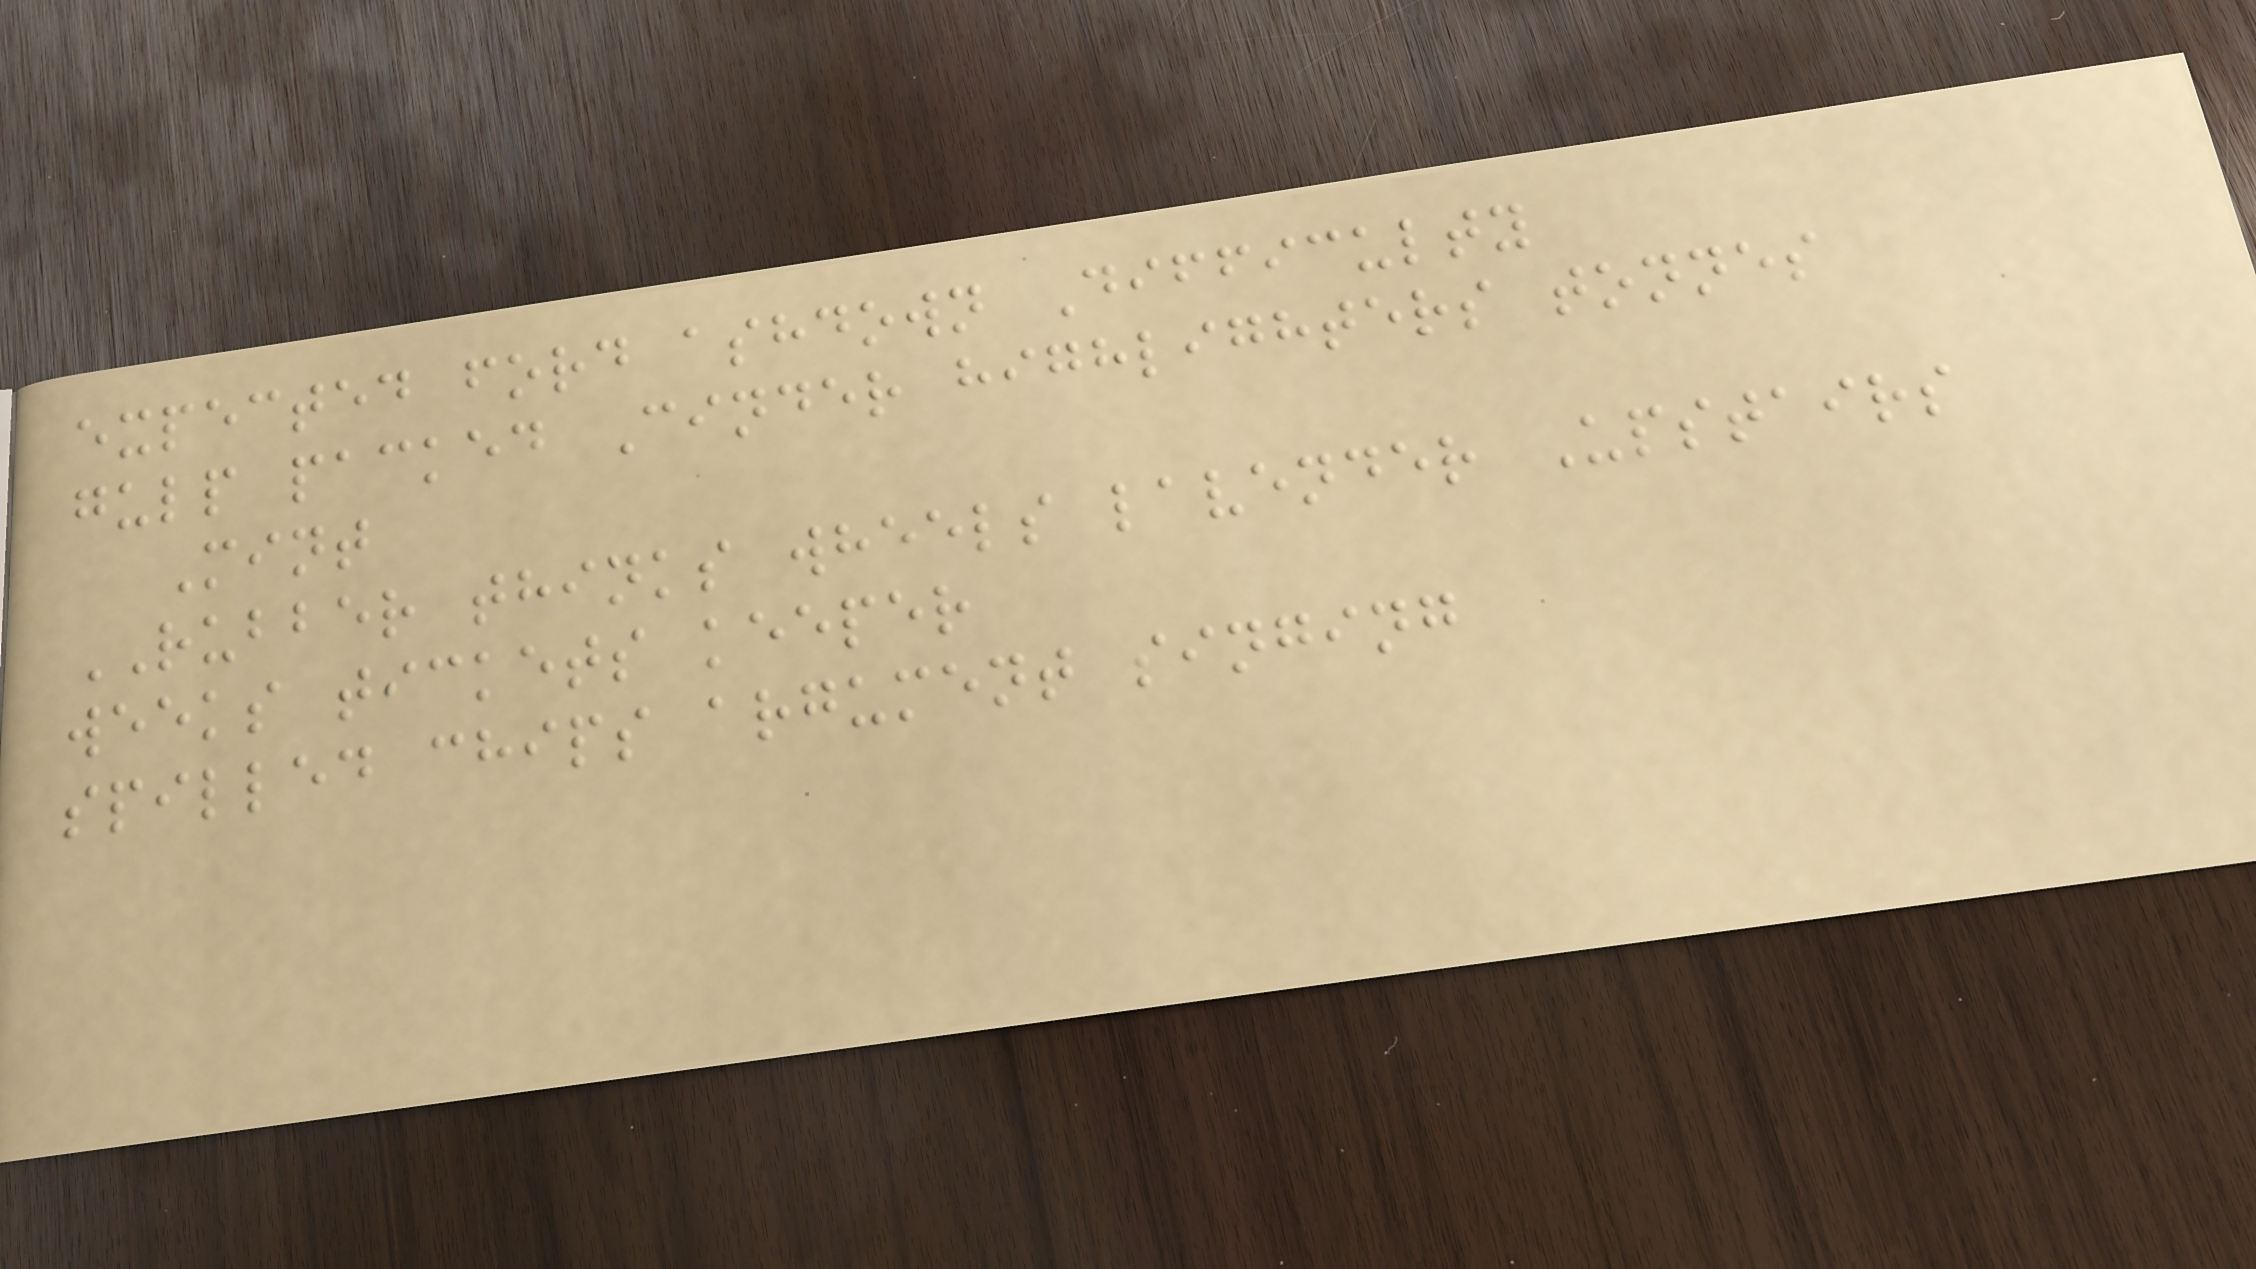expected ford ashdown Difficulty
gulp packed Cinder highlighters tonnes
Mint
RUBBER thinks wheels lavender Upstairs
weeks tickets keeper
spilled chips argument singing
